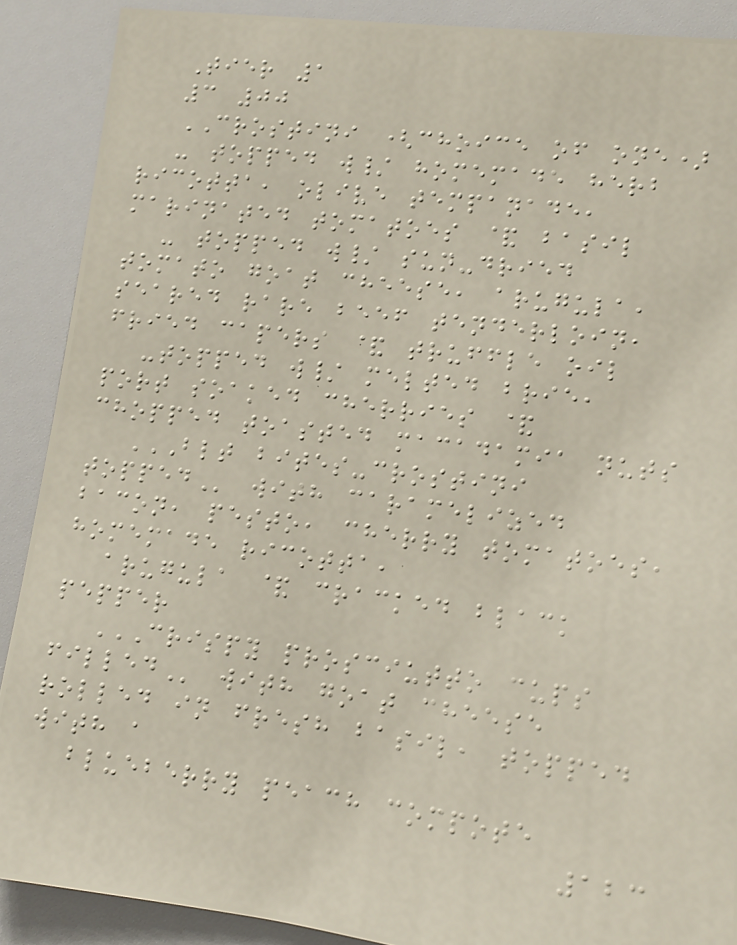Tier 1
3 00
CROSTINI (choice of one)
- topped w/ homemade herb
ricotta, olive tempanade,
marinated tomatoes & basil
- topped w/ sun-dried
tomato goat cheese, arugula,
seared rare beef tenderloin,
fried capers & truffle oil
-topped w/ melted brie,
port soaked cherries &
chopped toasted macadamia nuts
BLT BITES-CROSTINI
TOPPED with caramelized
bacon, pesto, cherry tomatoes,
homemade ricotta,
arugula & cracked black
pepper
CRISPY PROSCIUTTO CUPS
FILLED with goat cheese
rolled in fresh basil, topped
with a
blueberry peach compote
123
